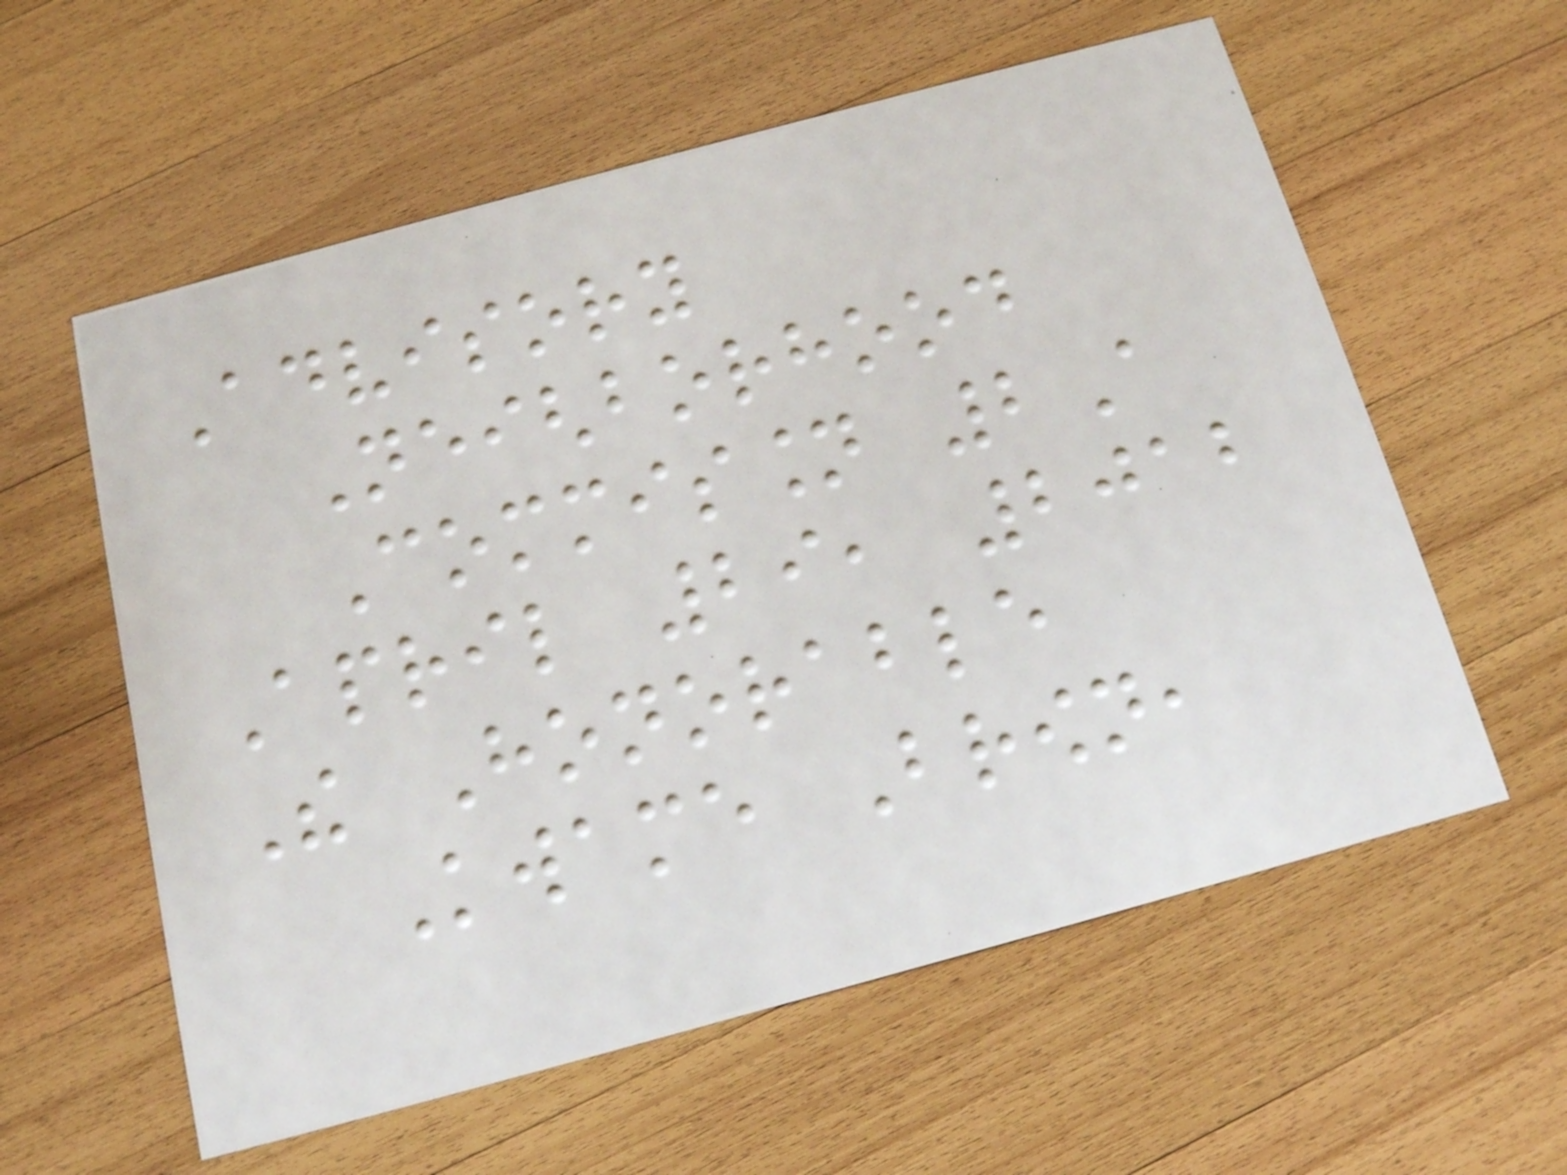Advisory
Neighborhood
Commission 2A
April 29, 2012
The Honorable
Kwame Brown,
